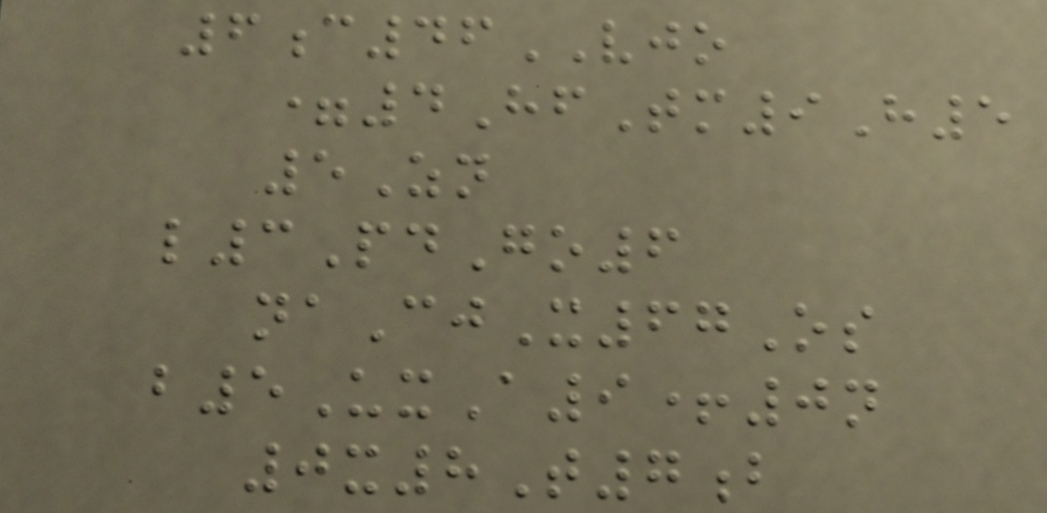6c46VJO
=4HfTm9H5
5Zn
l3PdGo6
naCjX67Os
b5UxA9+0n
0x8T7b
